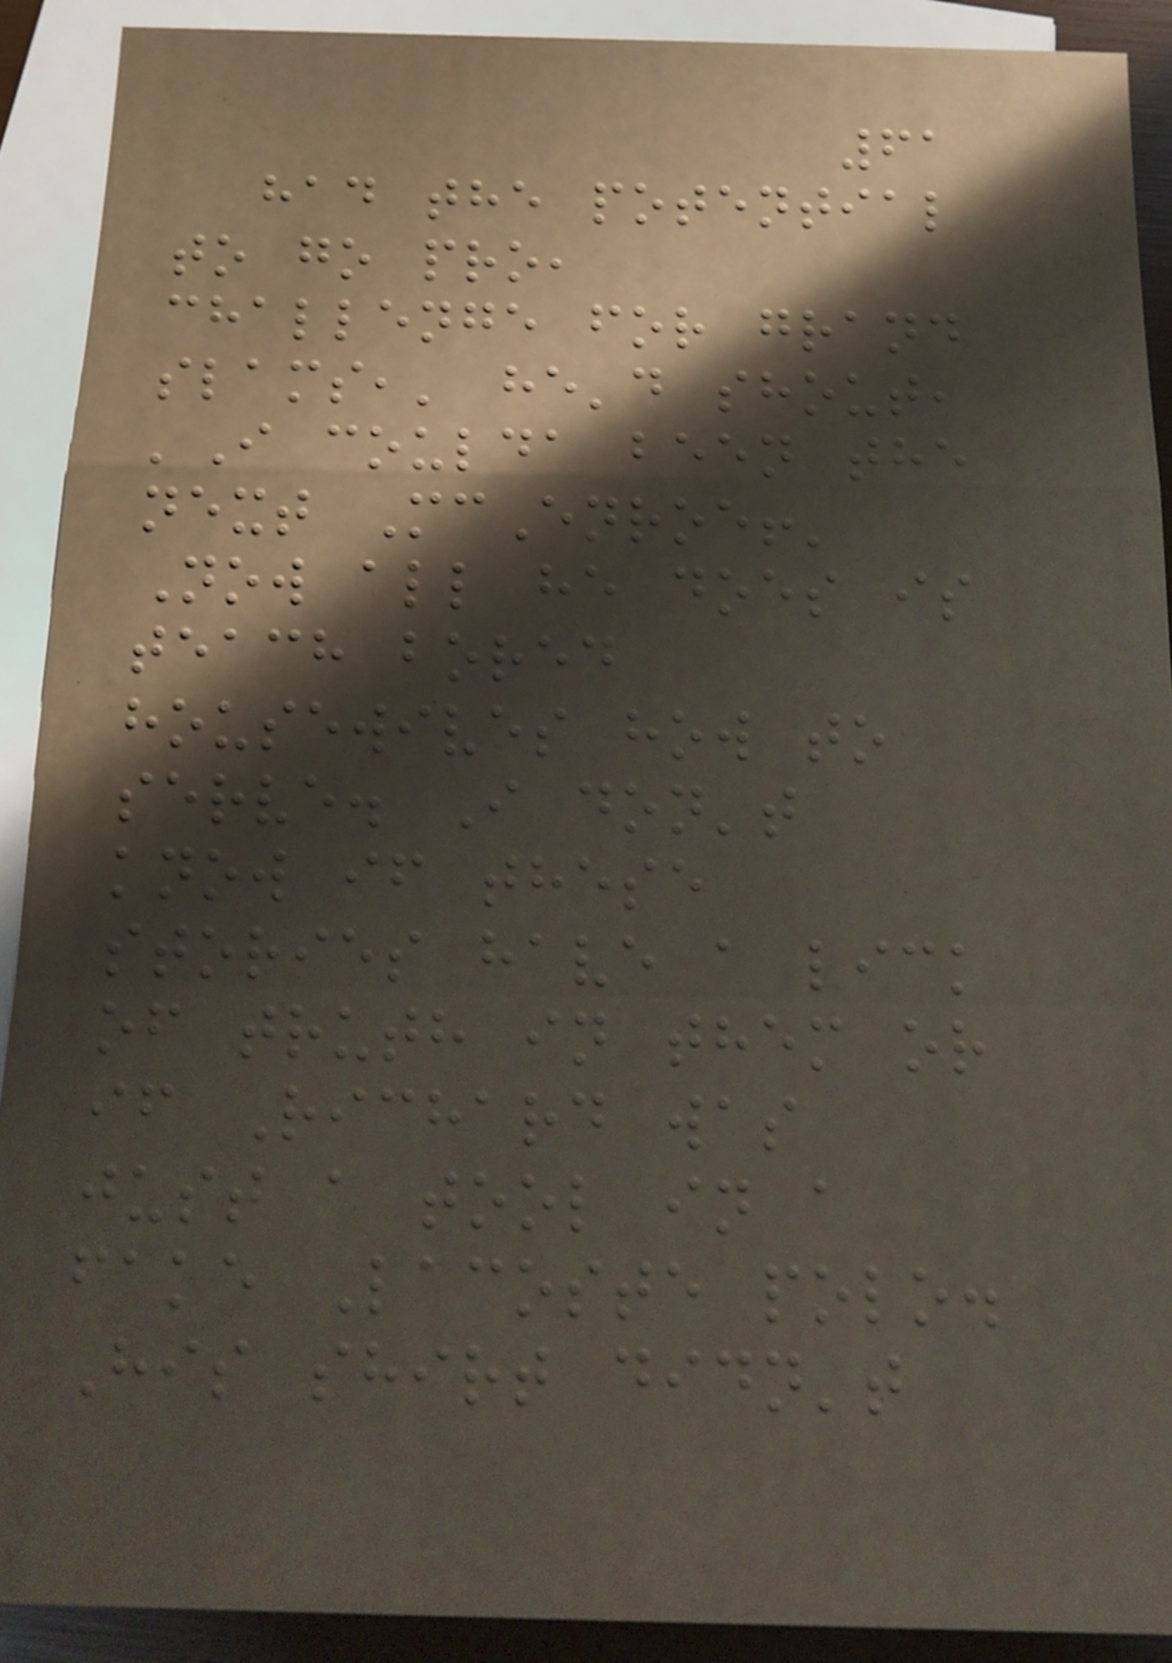61
had the potential
to go pro,
challenge for grand
slams,' he'd shout,
'I coulda been the
next McEnroe!'
Now all he does is
teach bored
housewives how to
serve. I don't
know if these
stories have a lick
of truth in them or
if Richard was
just a tool in a
fake Lacoste polo.
His shirt didn't
